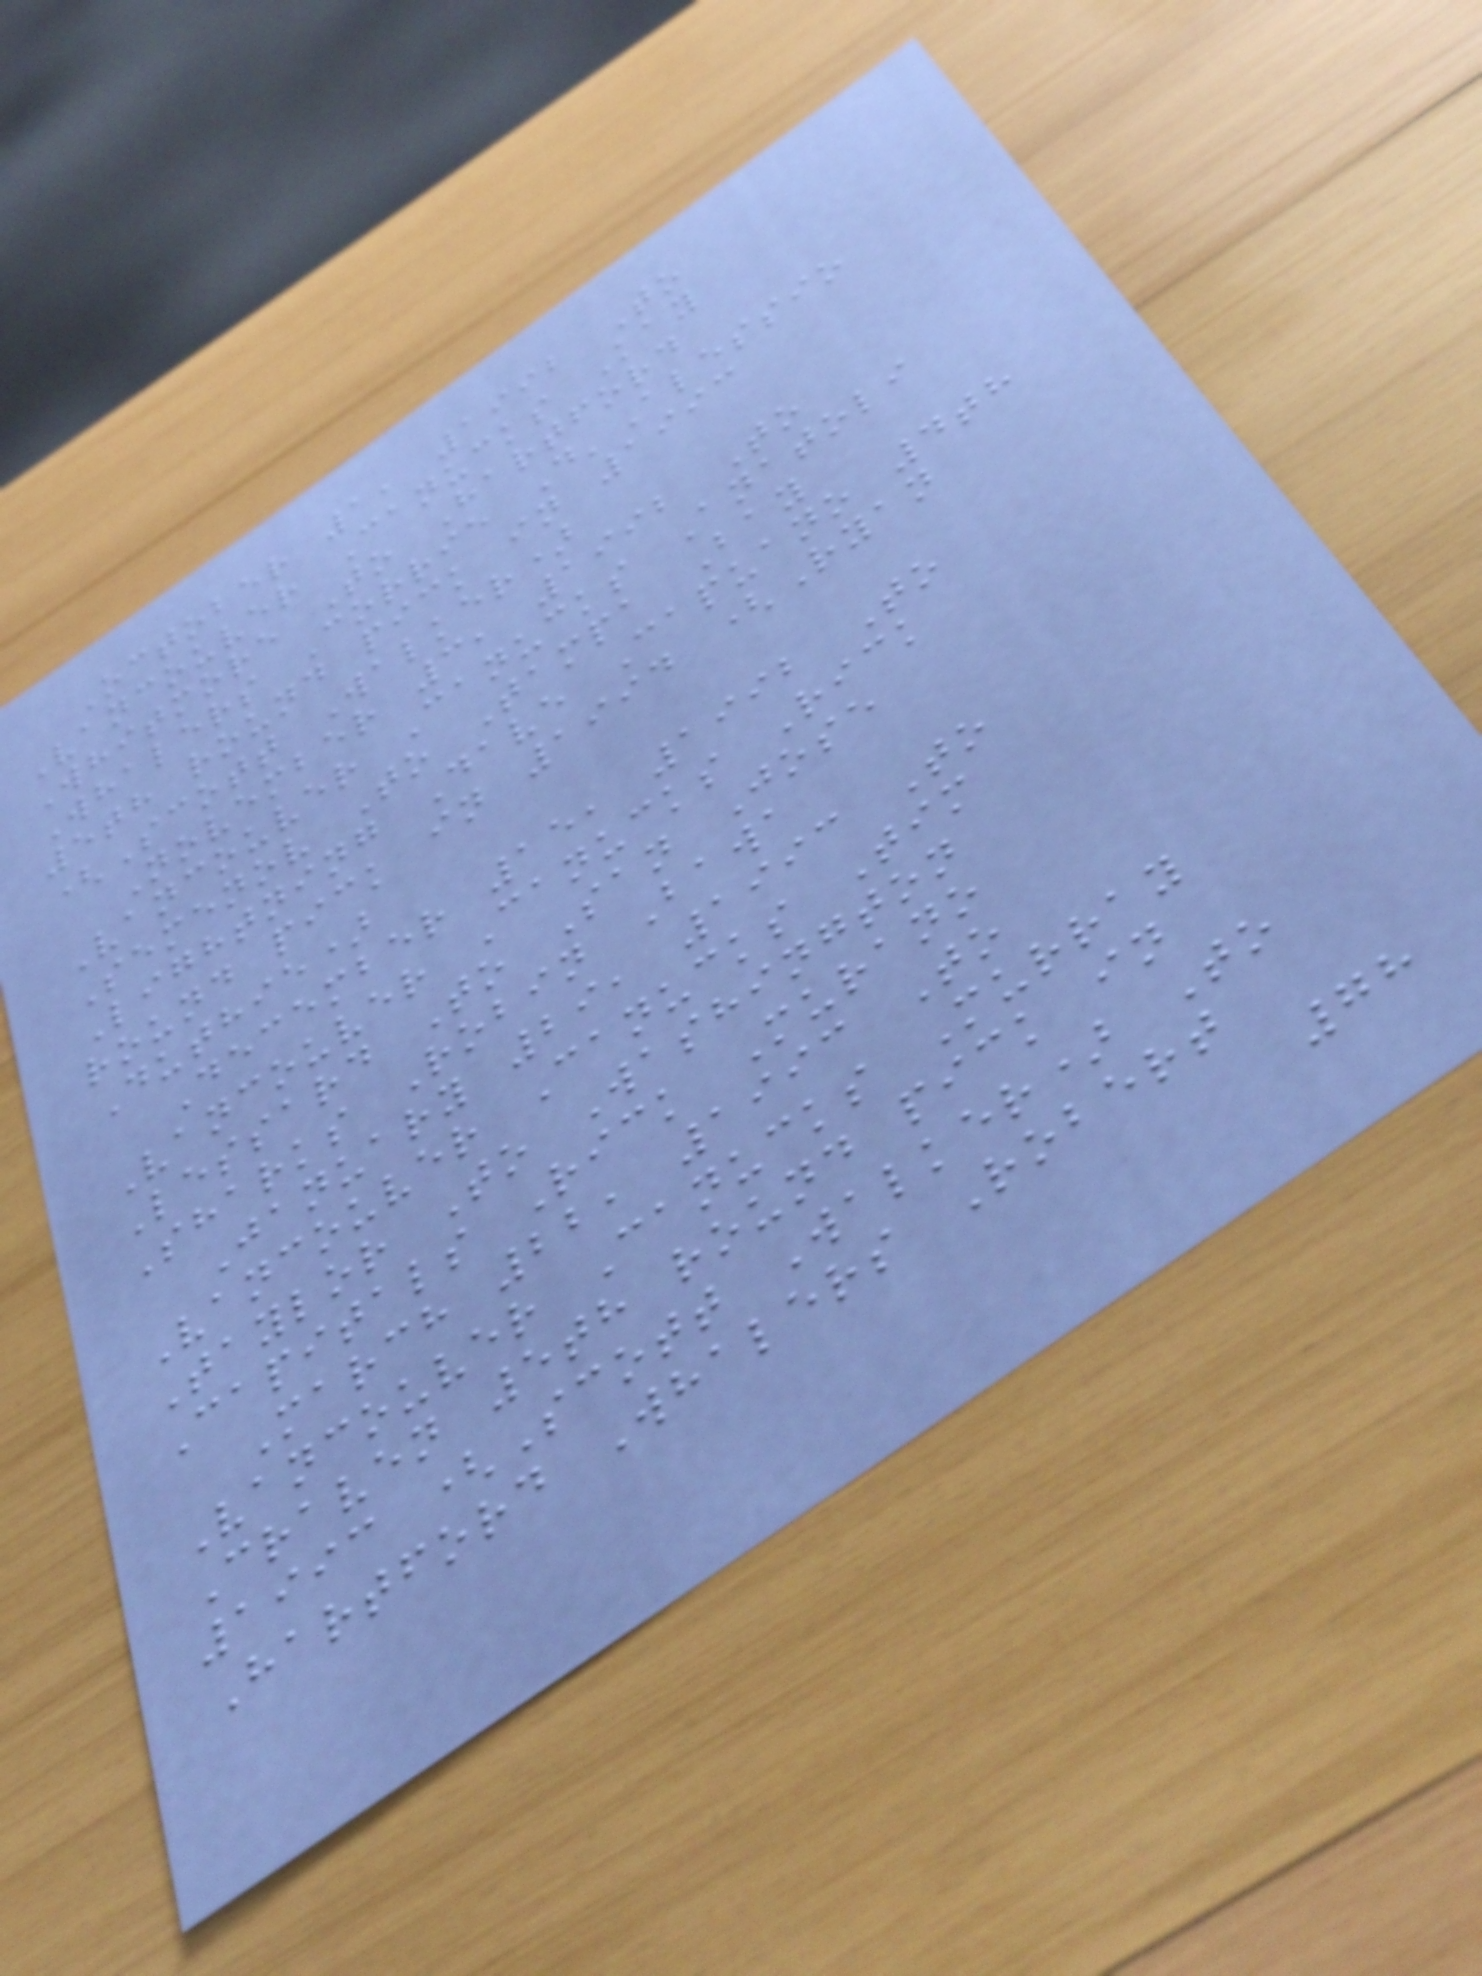October 1, 1992 To
Vancouver Canucks Kay
Whitmore To Hartford
Whalers Corrie D'Alessio
5th round pick in 1993
(Scott Walker)
November 3, 1992 To
Vancouver Canucks Anatoli
Semenov To Tampa Bay
Lightning Dave Capuano 4th
round pick in 1994 (Ryan
Duthie)
December 15, 1992 To
Vancouver Canucks Rick
Lessard To San Jose
Sharks Robin Bawa
January 29, 1993 To
Vancouver Canucks Tim
Taylor To Washington
Capitals Rick Murano
March 22, 1993 To
Vancouver Canucks Murray
Craven 5th round pick in
1993 (Scott Walker) To
Hartford Whalers Robert
78
